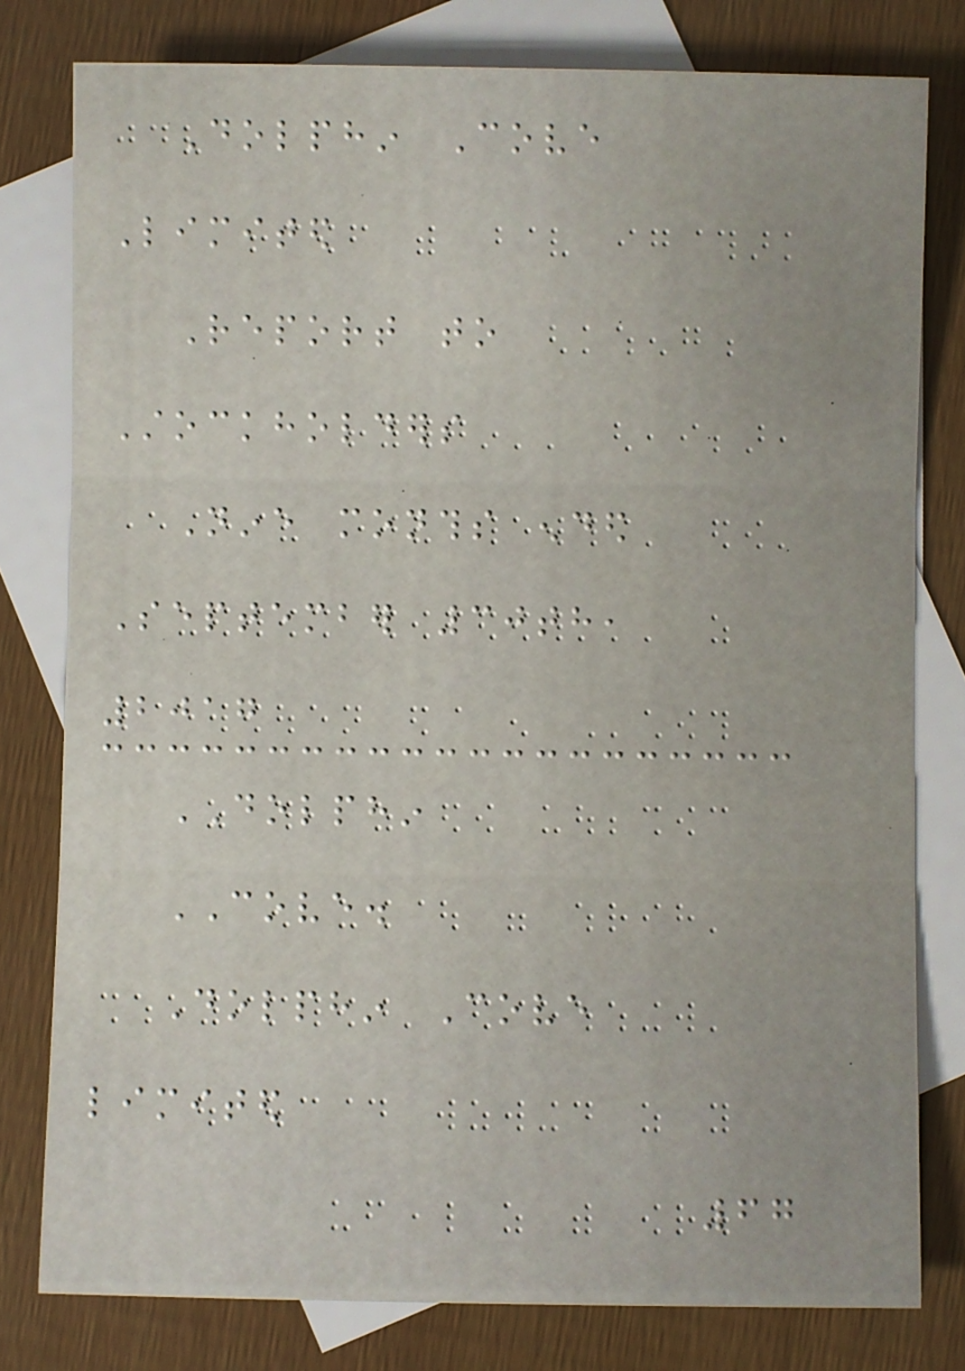Dolphin Cove
Limited
Report to
Stockholders
Nine months ended
September 30th,
2017
DOLPHIN
COVE.
Dolphin Cove
limited
67
